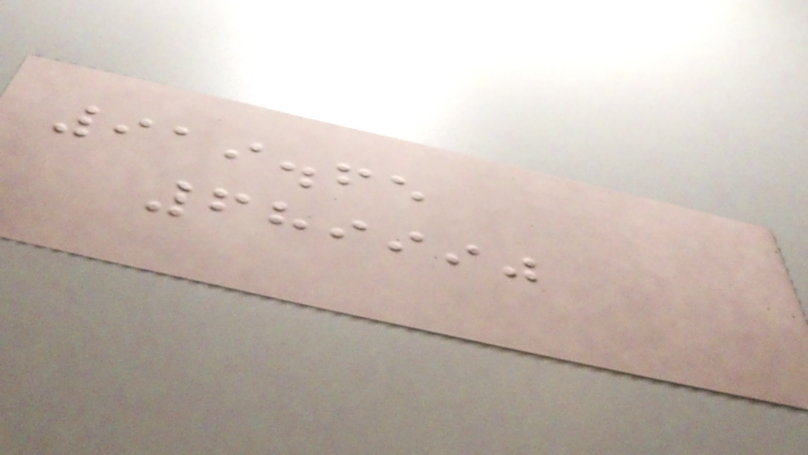919.65
689990
